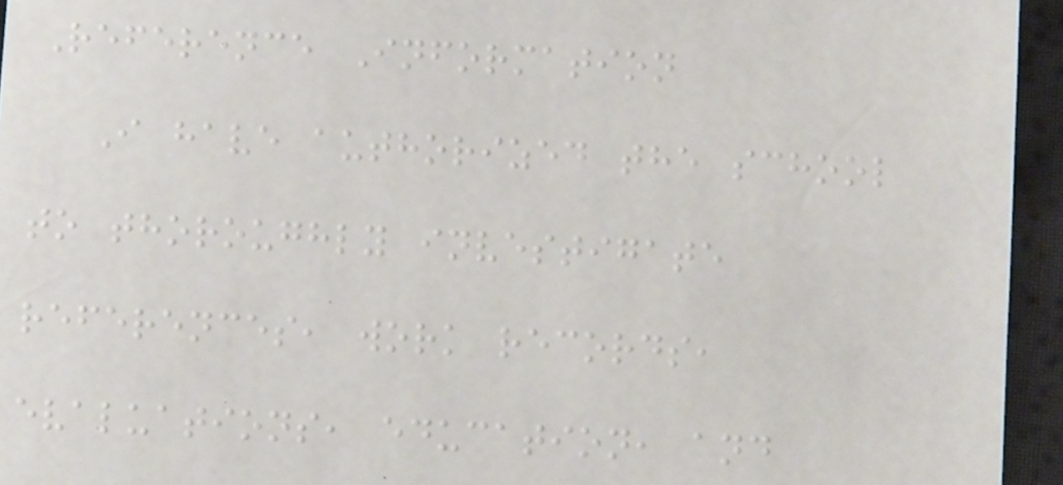Reference Information
I have authorized the school
to thoroughly investigate
references, work records,
evaluations, education, and
